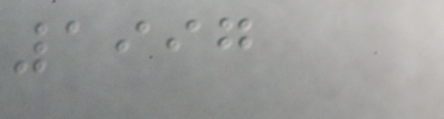1997
